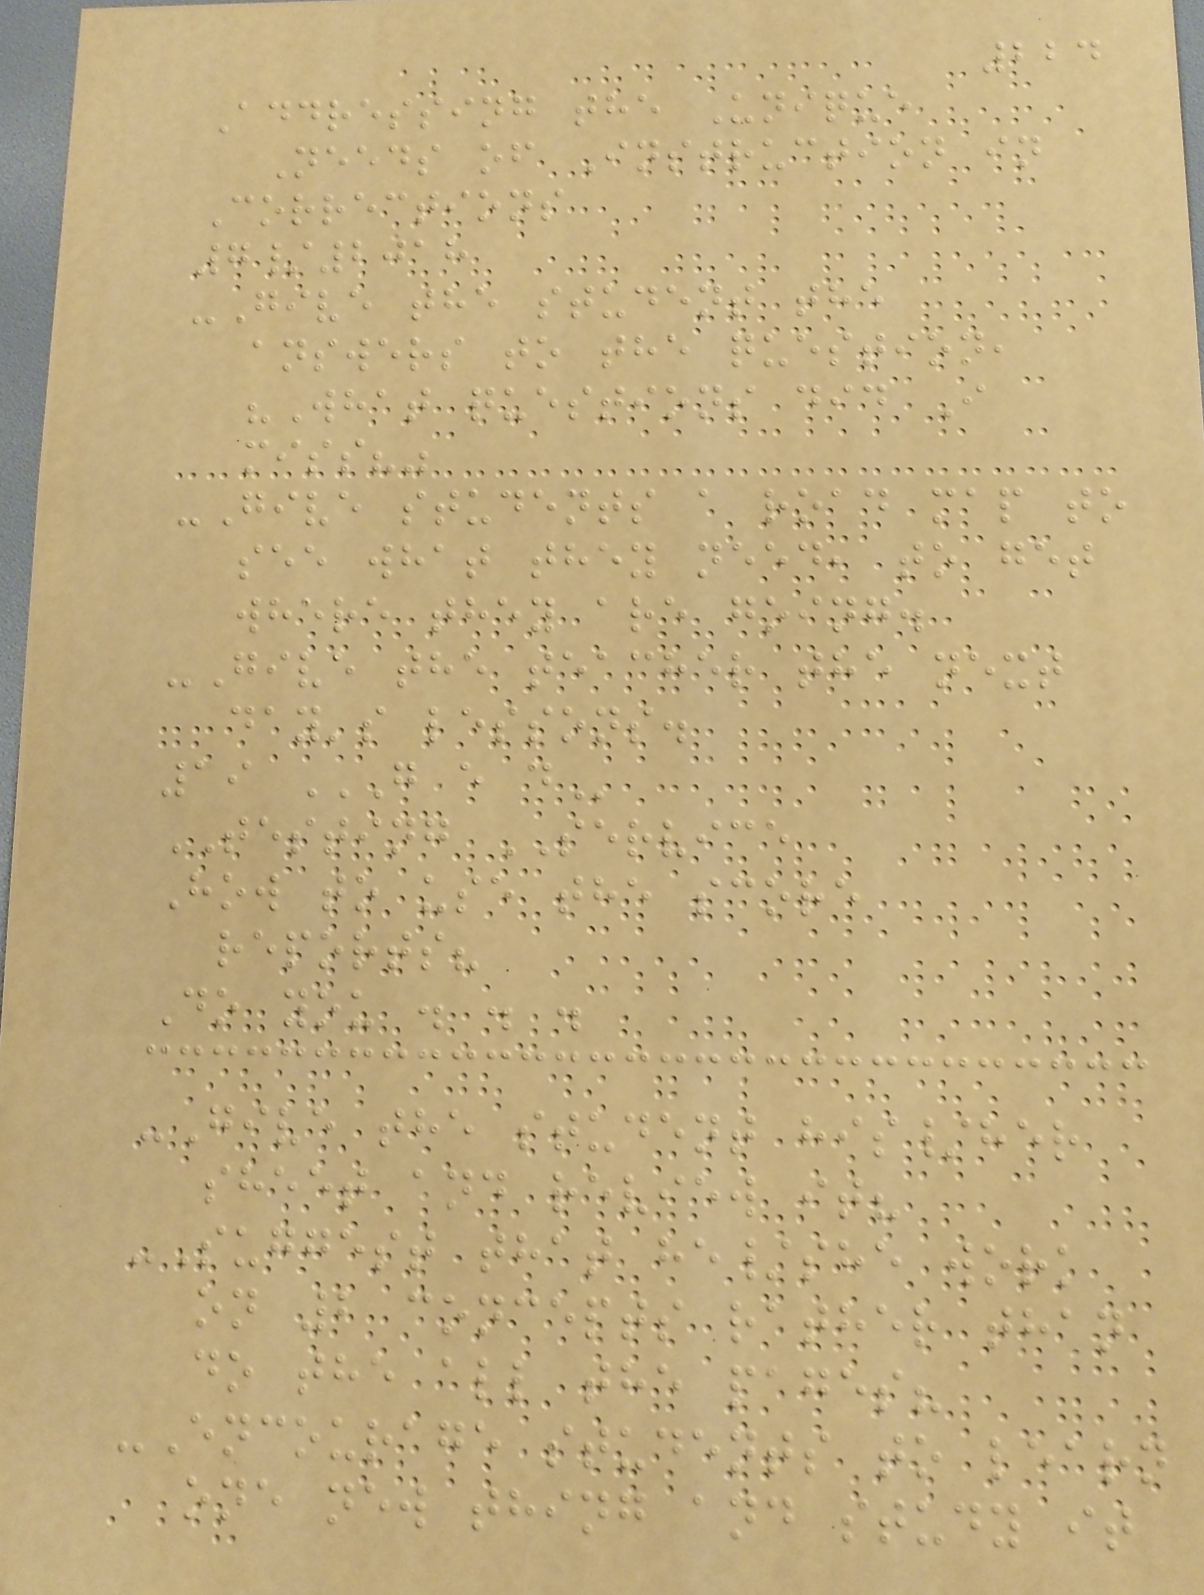224
Addressing the Unique
Needs of Instruction in
Corrections
7/2018
-Give the student the
answers to the question,
"What questions did I
miss?"
-Give students a road map to
see what they need, to get
where they are going.
-Give the teacher the next
day's lessons.
19 G E D
TESTING SERVICE
How to use the score
reports?
Do you . . .
-Give the student his/her
sheet and review it?
-Suggest that he/she work
on 2 concepts rather than
do the all the pages?
-Encourage students to learn
one new thing and study it
